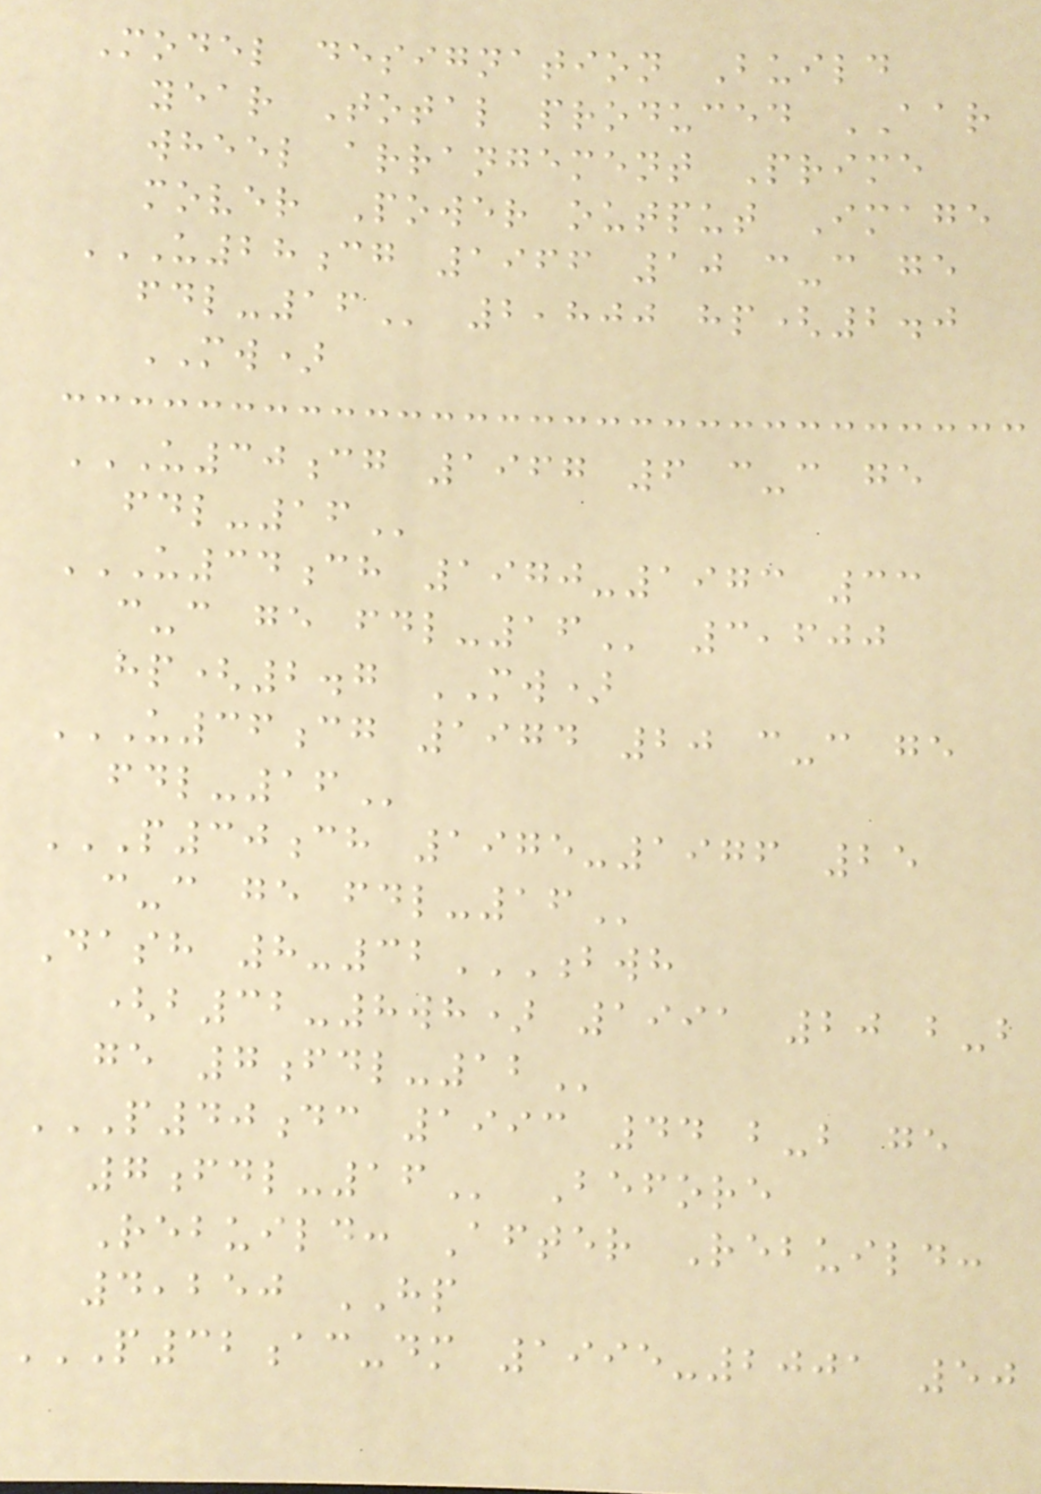Model designation Build
year Total produced AAR
wheel arrangement Prime
mover Power output Image
U28CG 1966 10 C-C GE
FDL-16 2,800 hp(2.0
MW)
U30CG 1967 6 C-C GE
FDL-16
U34CH 1970-1973 33
C-C GE FDL-16 3,600
hp(2.7 MW)
U36CG 1974 20 C-C GE
FDL-16
P30CH 1975-1976 25
C-C GE FDL-16
Dash 8-32BWH
(B32-8WH) 1991 20 B-B
GE 7FDL-12
P40DC 1993 44 B-B GE
7FDL-16 Before
Rebuild: After Rebuild:
4,250 HP
P32AC-DM 1995-2001 50
